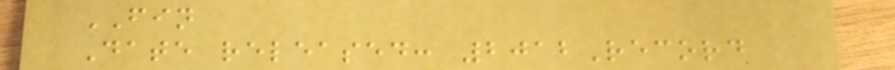FIN
Date released: 2012Record
